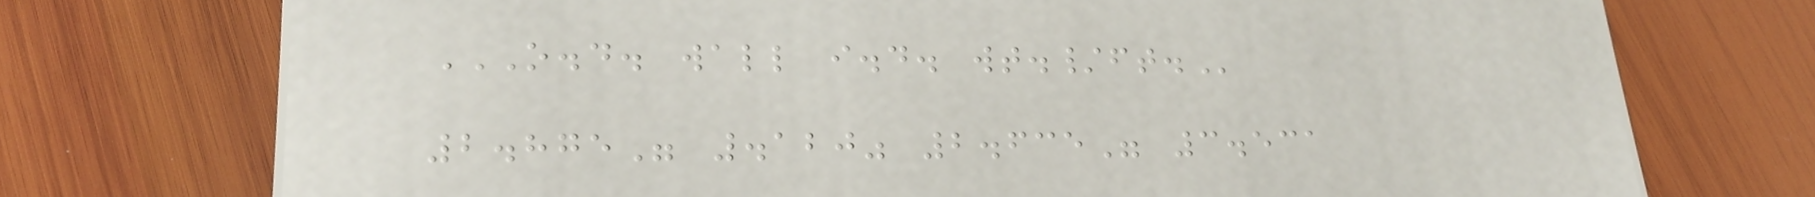O.D. WALL I.D. WT./FT.
2.875" .120" 2.635" 3.531
